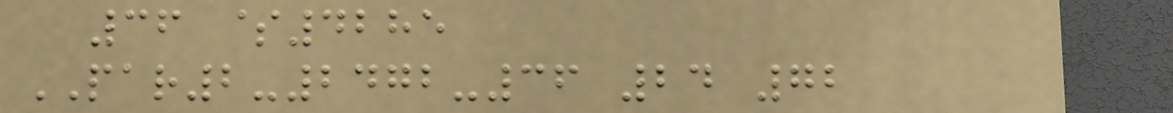36 $4285
PAR2-2472-36 24 72
